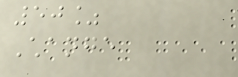50%
Change
